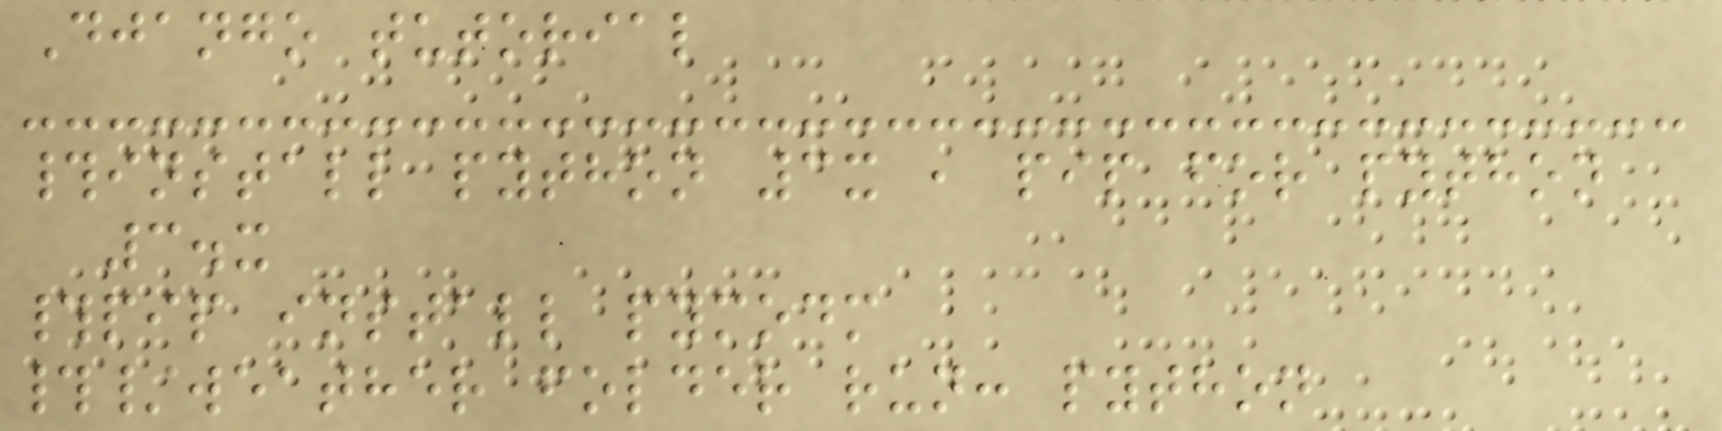Django tutorial
#install python 3x , pip for python
3.x
#pip install pymodm
#/weather folder run: python
